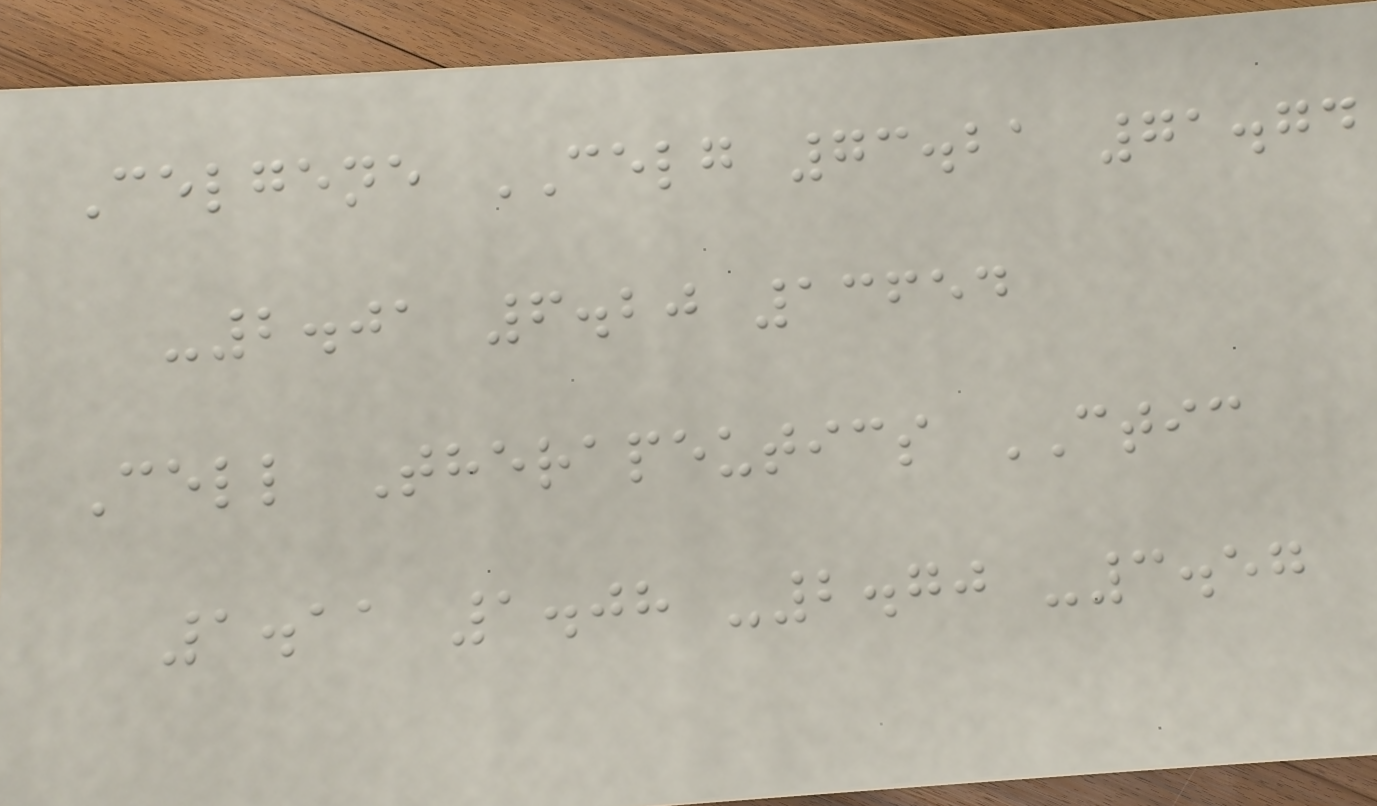Celgene CELG 73.21 71.74
-2.01 6.20 13654
Cell Therapeutics CTIC
1.11 1.08 -2.70 -3.57
